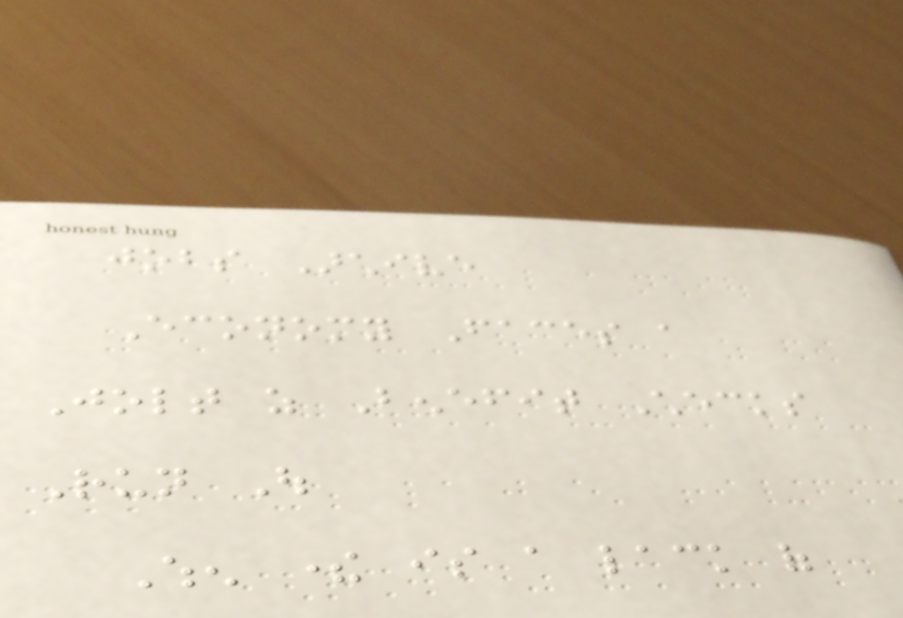jobs Archive
Economy Faces a
Jolt as Benefit Checks
Run Out
When there is a lack of
